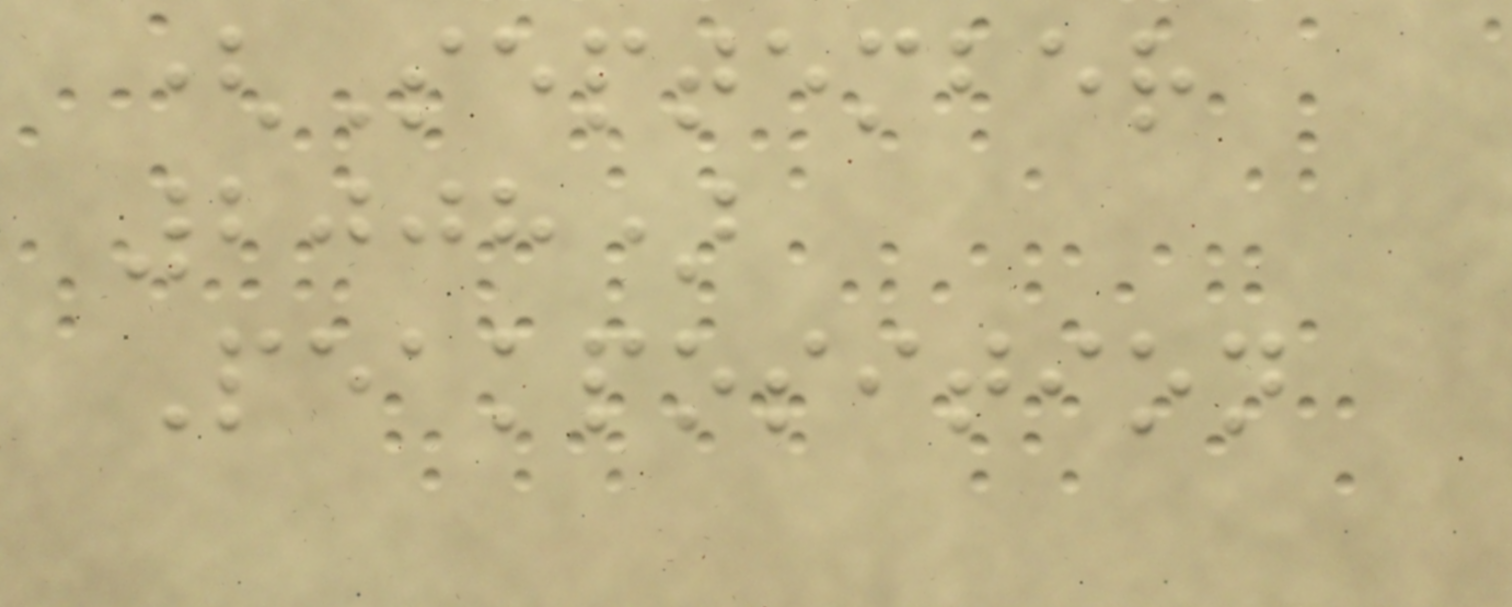(September
2008)
Peakposition
